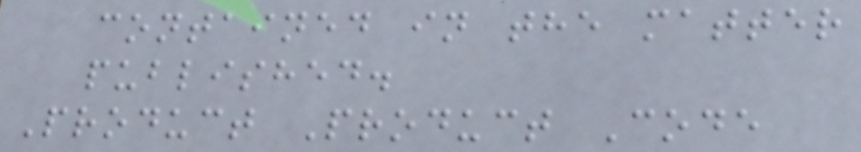contained in the matter
published.
Product Product Code
